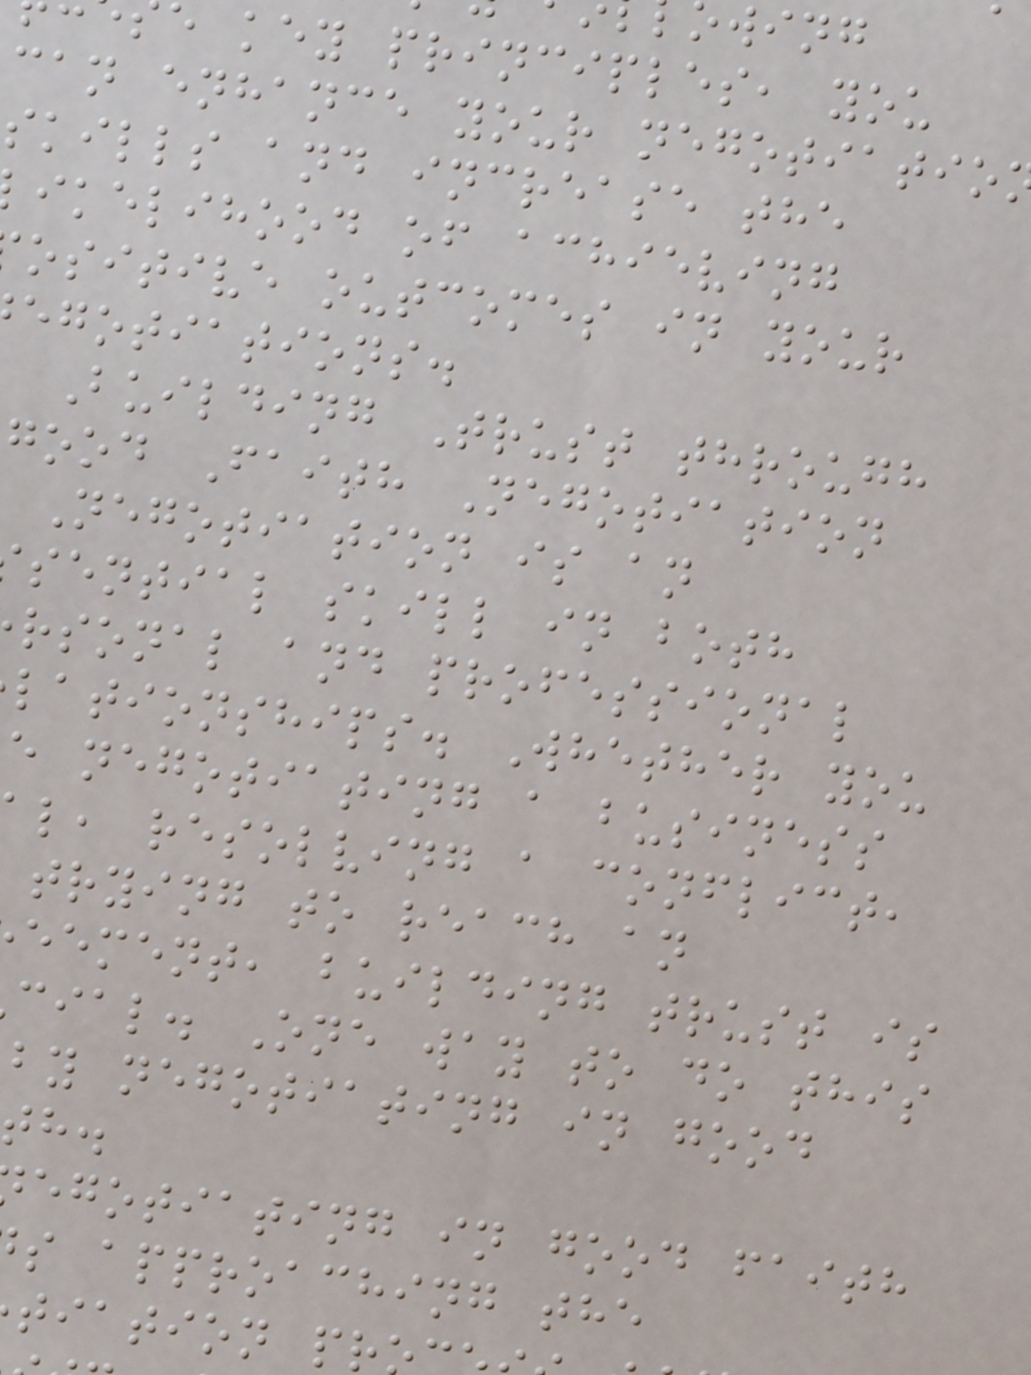e key principles, you
can enhance your negotiatio
skills and increase the
ikelihood of achieving
ositive outcomes in your
egotiations.
Building Trust through
good Faith Negotiation
Negotiation is an
sential skill in both
rsonal and professional
lationships. Whether you
e negotiating a business
l, resolving a conflict,
trying to reach an
eement, building trust is
cial. One way to do this
by negotiating in good
egotiating in good faith
s approaching the
tiation pr
